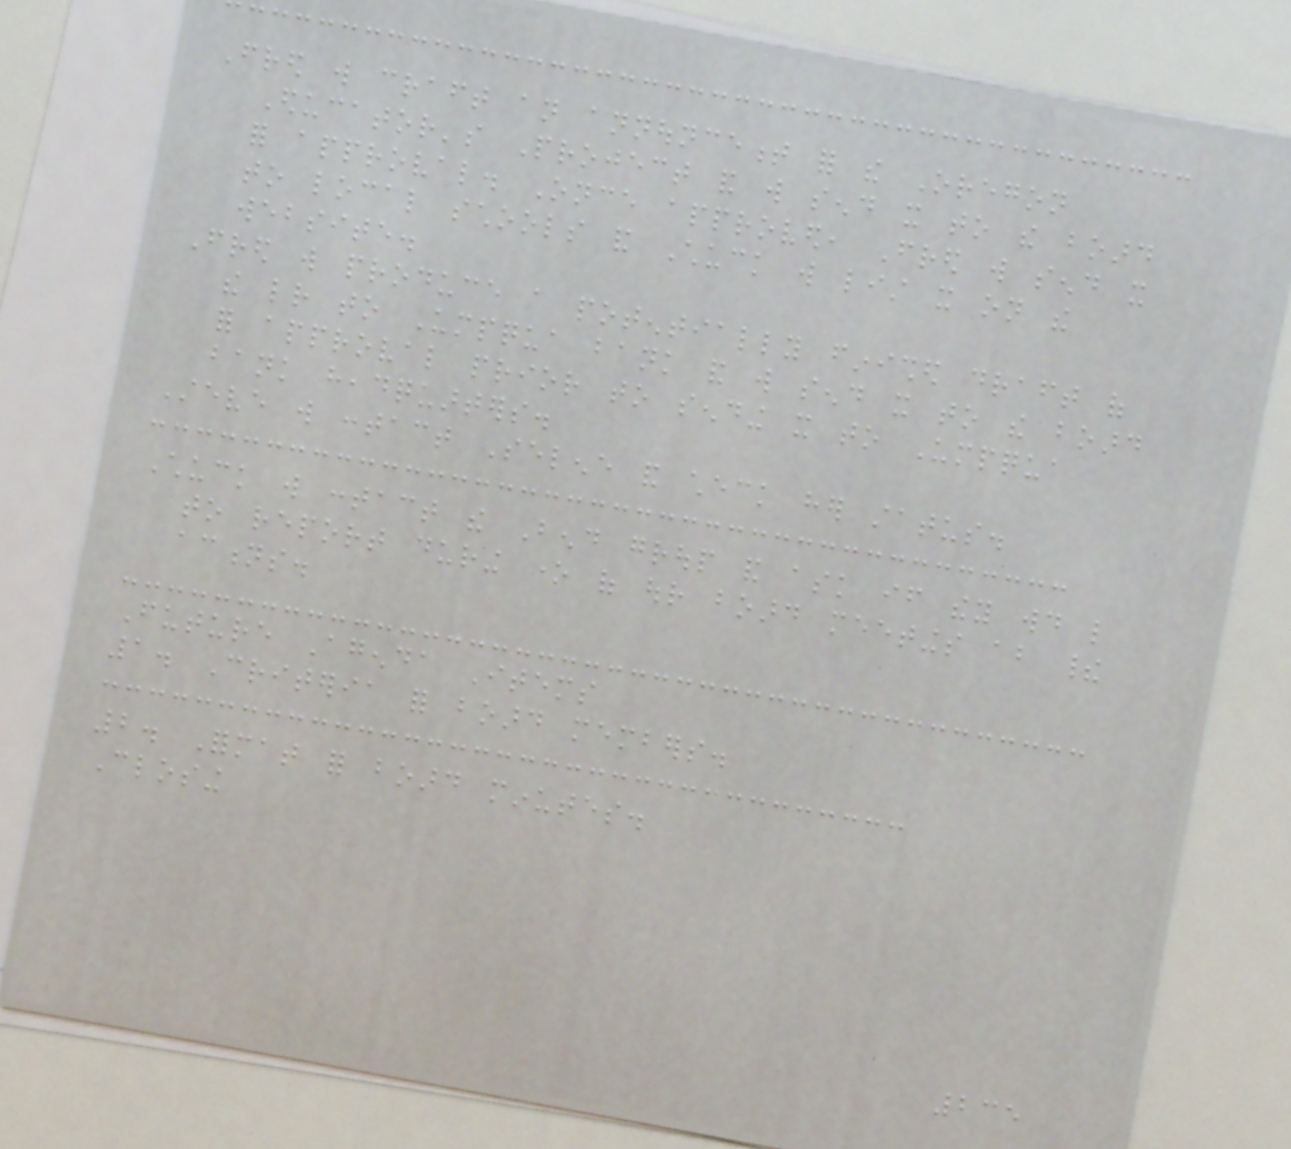Fred will craft an announcement for the Oregon
Educator's Project and will send it to the board
for approval. Once approved, Fred will send it
to local schools and Chuck will list it on the
website.
Fred will produce a potentially finished draft of
the letter to Umpqua bank and will send it to the board
for approval prior to sending it to Umpqua
bank headquarters.
Steve will contact Selene and check her status.
Chuck will contact the Bend group and ask if they would like
to report during one of our board meetings about their
actions.
Future Agenda Items
1. Criteria for board members.
2. Format for board minutes.
Closing
235
